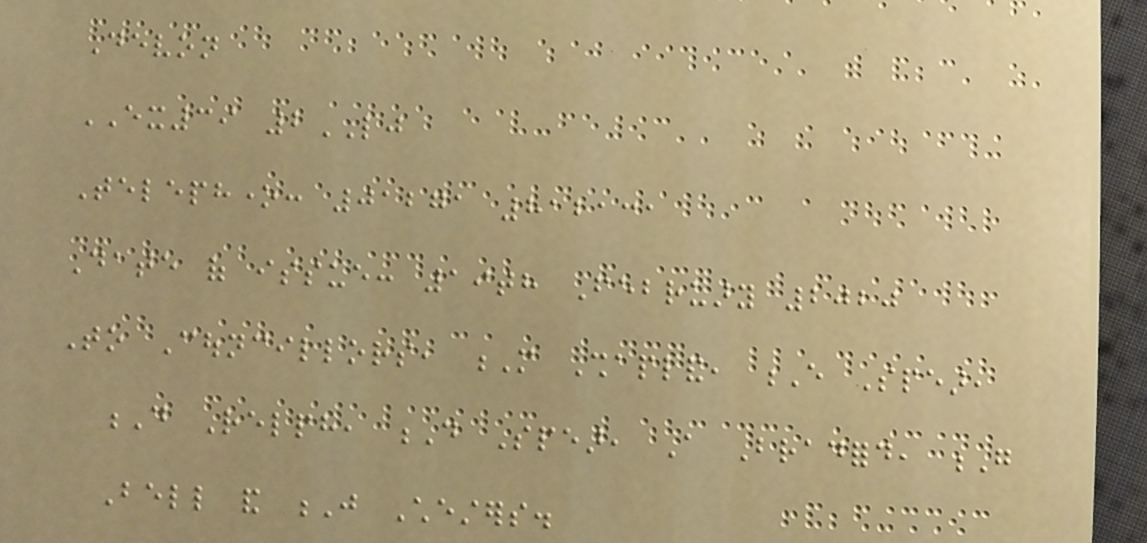Devon
EX39 2LJ
Telephone: 01271 812131
Date of issue: 19th February 2020
To Councillors, M Shapland, E Spear,
D Relph, D Spear, A Bradford, G
Bell and J Chesters.
